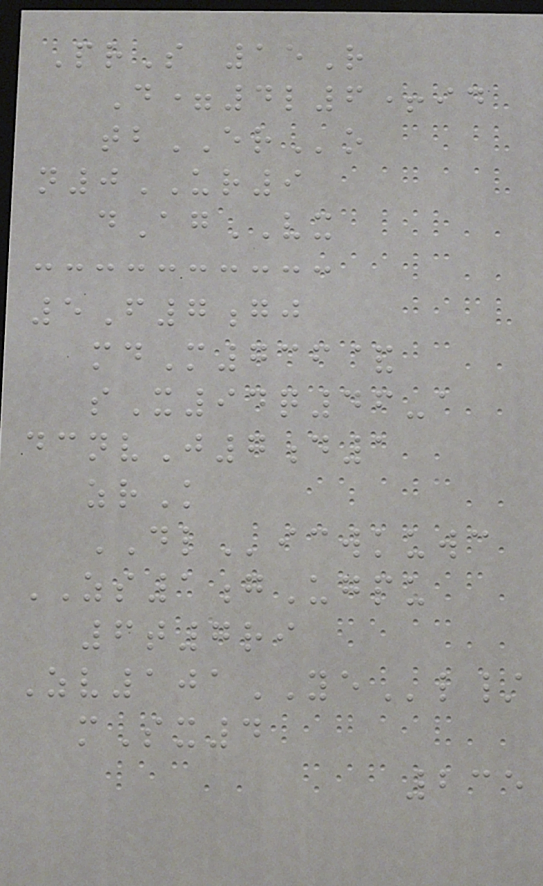PrS 15R
D=4l6+id
tbERo
n0UR9
dAgVX
5F7gj
mdM736&
sX94q46-a
dcnvJ7d1
zrK
DLicwkuwc
ZS1gUgpu
6t7ri
Zv101YEl/
mSx4
235
